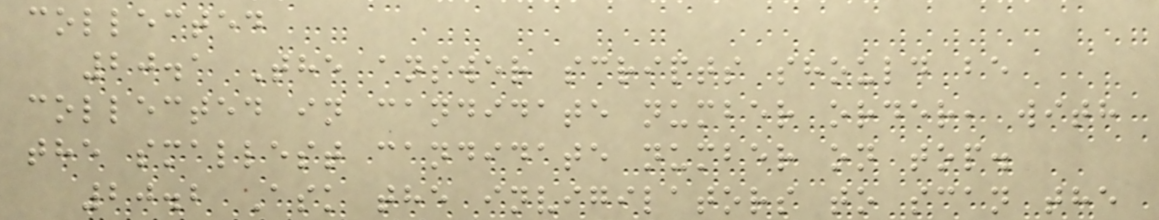collected
20.1 The answer scripts should be
collected in candidate number order, with
the smallest candidate number on top.
20.2 Ask the invigilators to scan the
